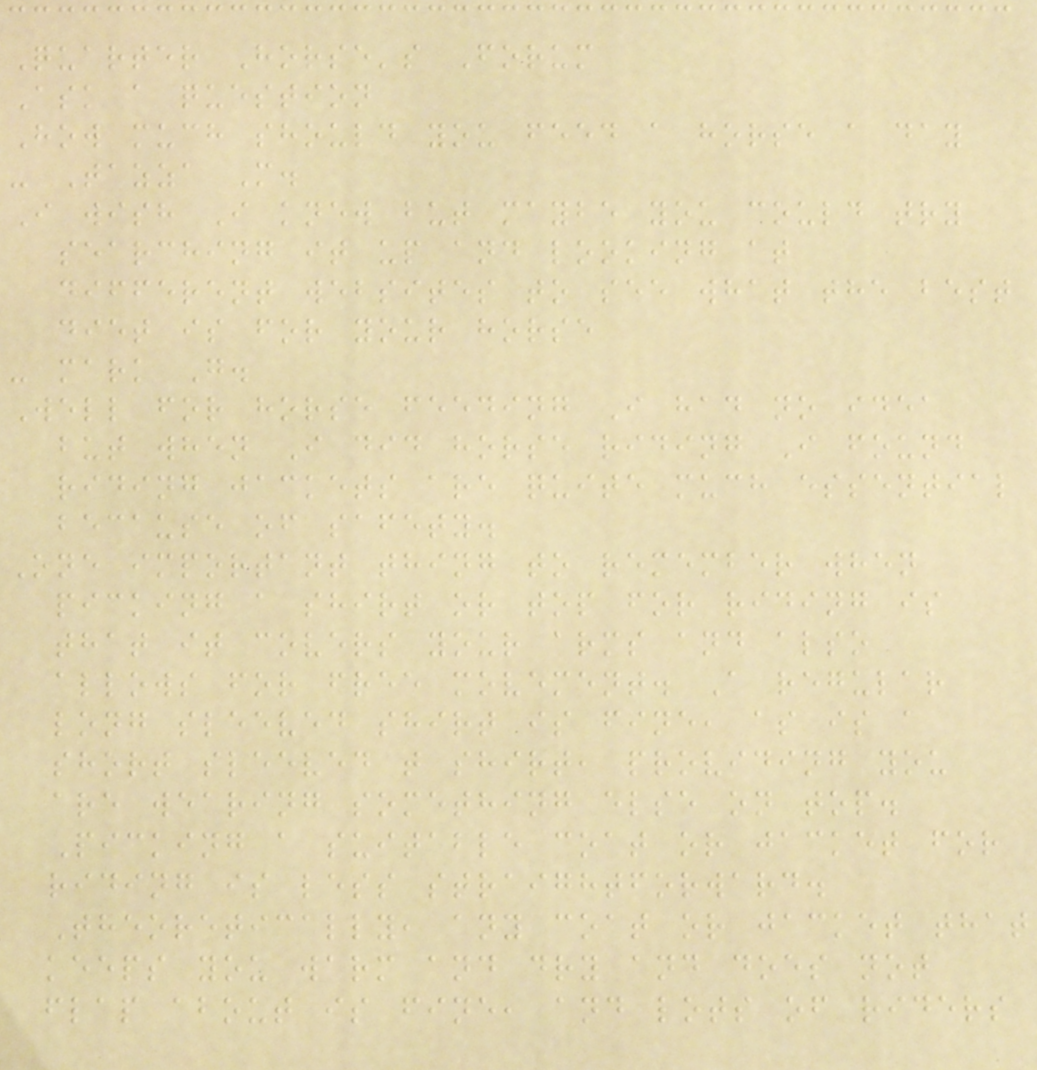Quarter Horse's Forum
Ask a question
How much should you feed a horse a day
- Tazza M.
I wish I knew but maybe you could try
searching it up and looking at
different websites to see what the best
diet is for your horse
- mark G.
Well for horse feeding I had no idea
but when I did horse riding I found
riding jackets are quite much essential
because of safety.
One important thing to remember when
picking a shirt or top for riding is
that it covers your arms and also
allows for free movement. A regular
long sleeved shirt is fine, as is a
short sleeved t shirt, providing you
are wearing something else on top.
Picking a suitable coat or jacket for
riding is less straightforward.
Theoretically, any coat or jacket that
keeps you warm and dry and does not
flap about is fine, and lots of riders
